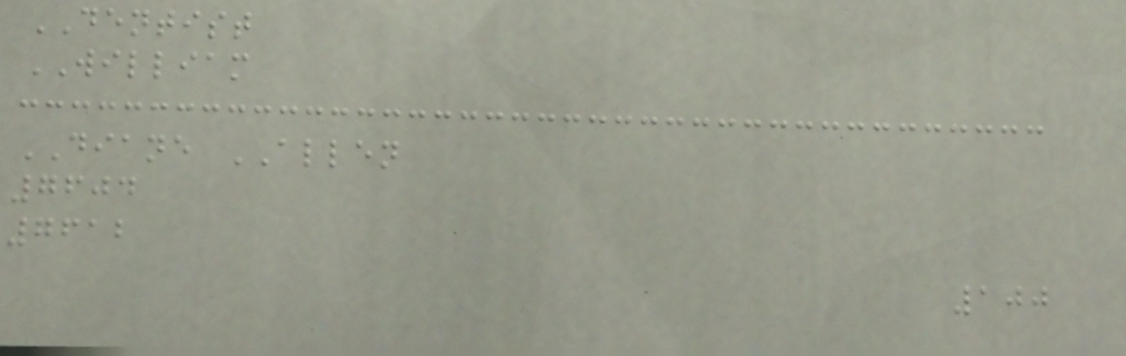DENTIST
WILLIAM
DIANE ALLEN
7604
7612
100
